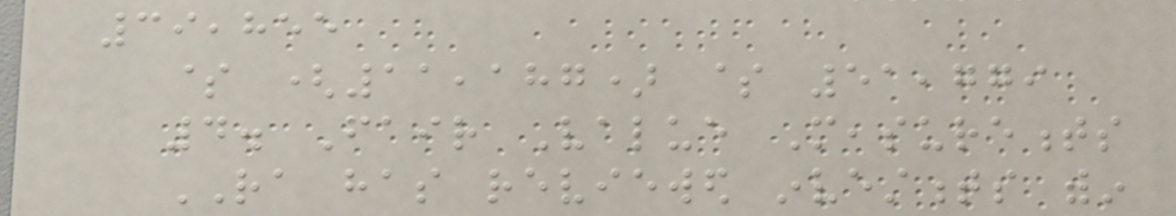39,855
$ (11,187) $ 51,779
4. Fair Value Measurements
RA has reviewed investments within
